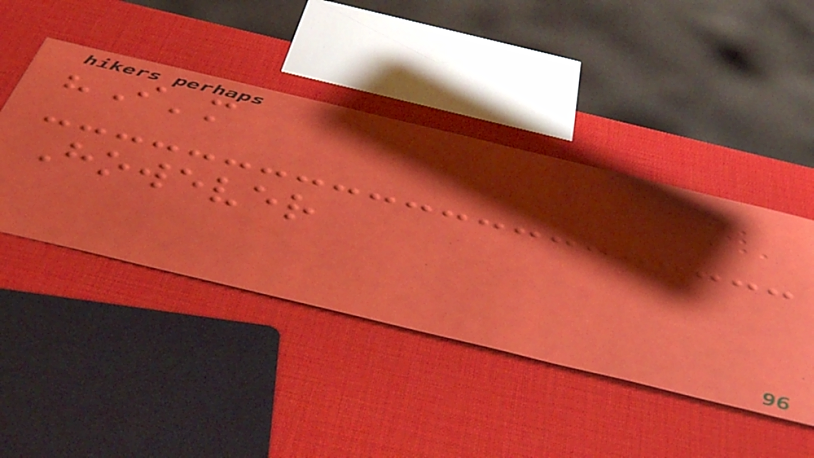"I'm
However
